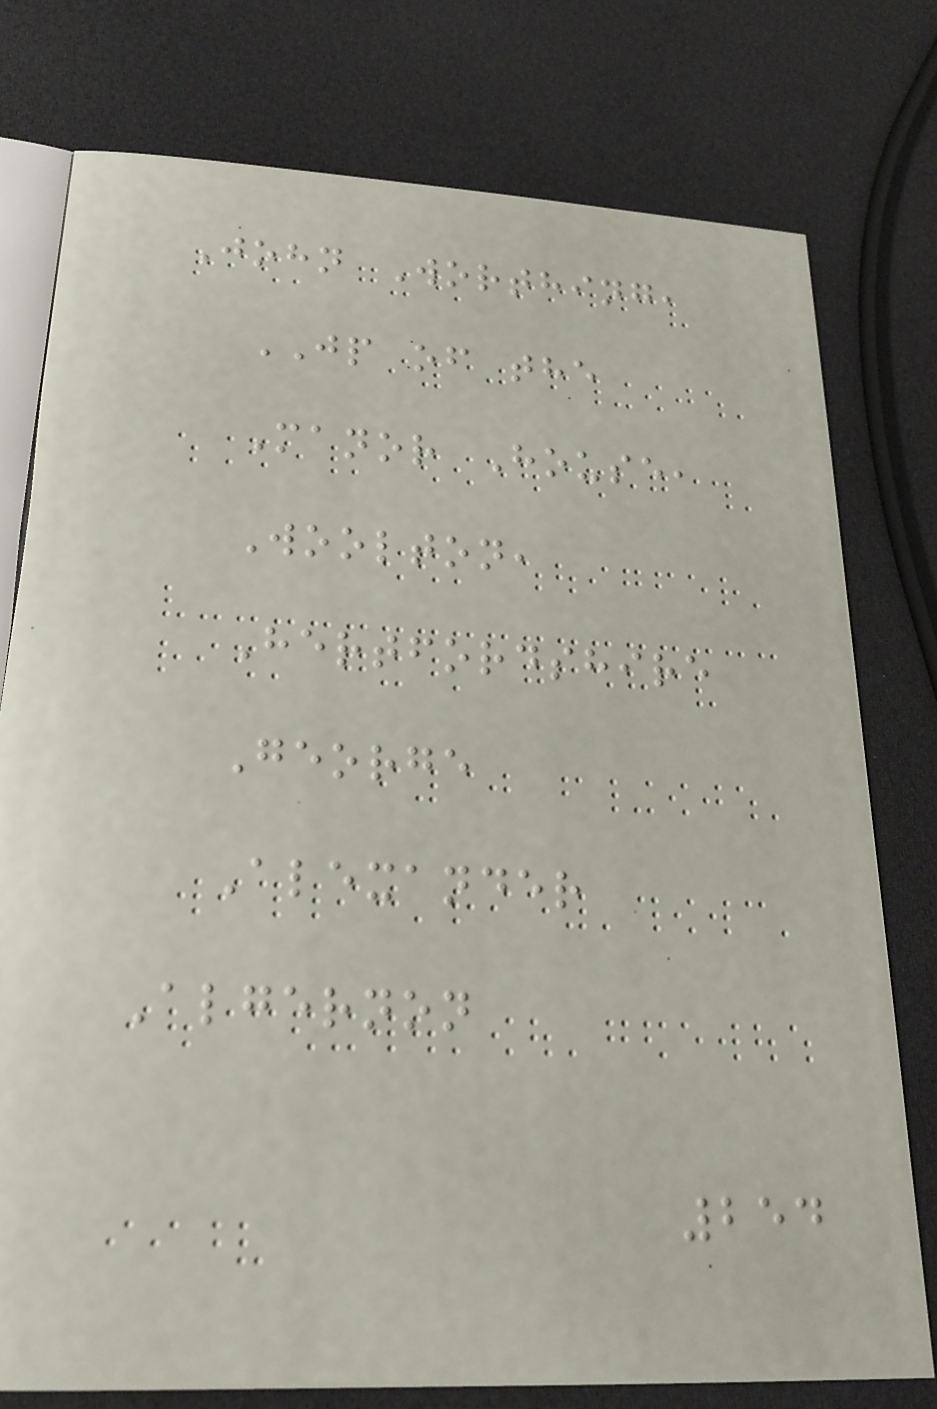John Worthing,
JP of the
Manor House,
Woolton,
Hertfordshire
George
Alexander
Algernon
254
